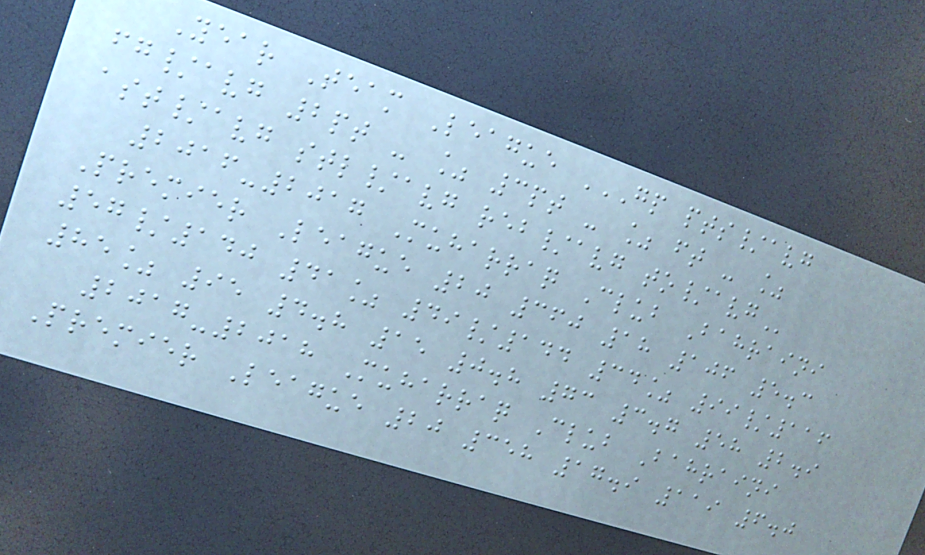Year Team League GP PTS/AVG
FG/AVG 2PT - % 3PT - % FT - %
AST/AVG STL/AVG REB/AVG TO/AVG
2016-2017 Muharraq Club Bahraini
Premier League 20 360 18 106 5.3
57/140 41% 49/144 34% 99/116
85% 95 4.8 15 0.8 73 3.7 58 2.9
2017-2018 Muharraq Club Bahraini
Premier League 20 358 17.9 119 6.0
